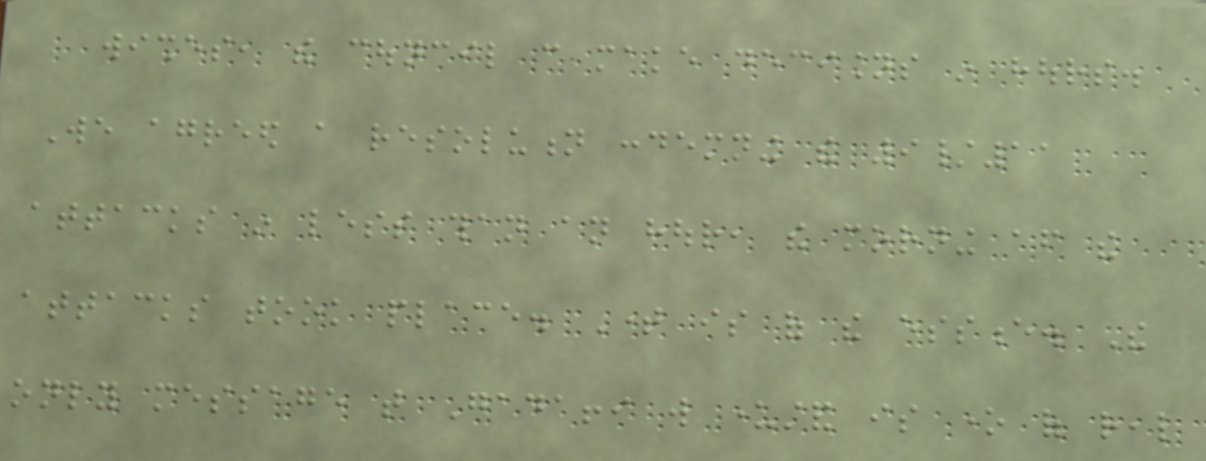wishes, the council can make decisions in hours.
We agreed a resolution condemning the 9/11
attacks in less than an hour, the morning after the
attacks took place. Time is of the essence. The
only message that Gadaffi will understand is one of real
